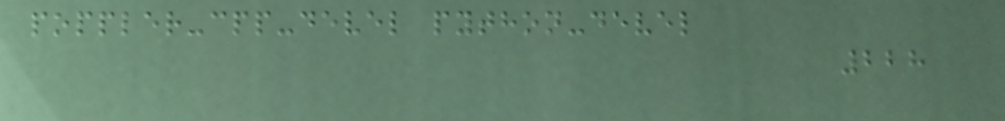poppler-cpp-devel python-devel
228
